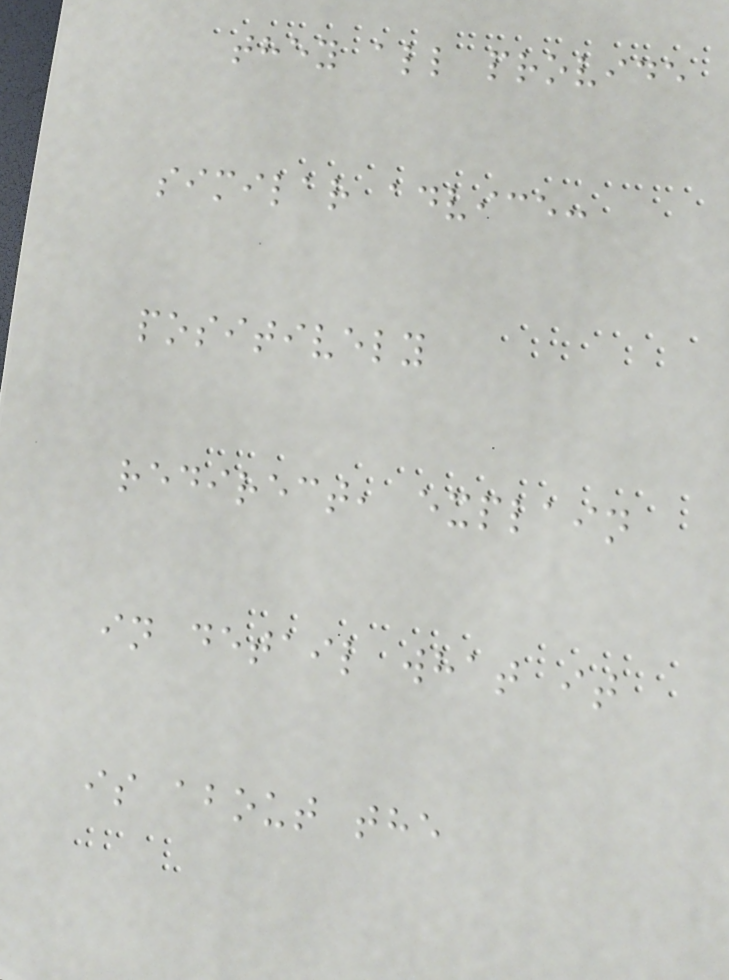they all provide
similar advice:
positively
redirect, explain
in detail what it
is about the
